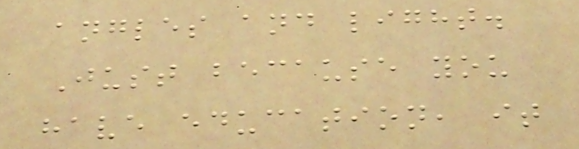angles and light.
Just because you
have education, it
